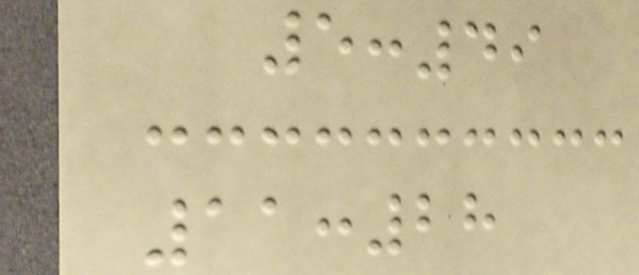5:49
11:28
